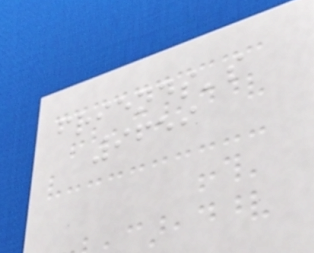friends's
9659
